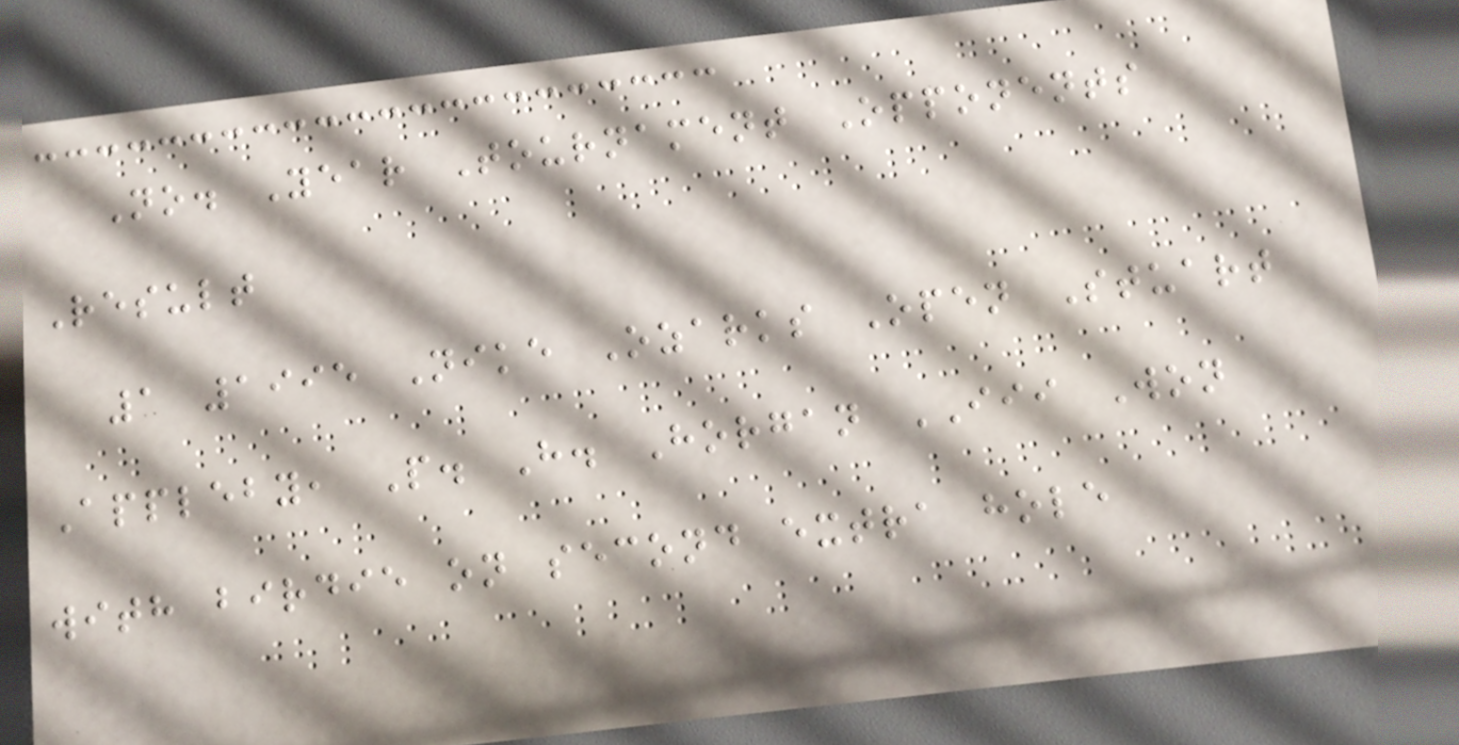No. Year Tournament Opponents
Result
1 1995 Nike Ozarks Open Stuart
Appleby, P. H. Horgan III Won
with birdie on second extra hole
